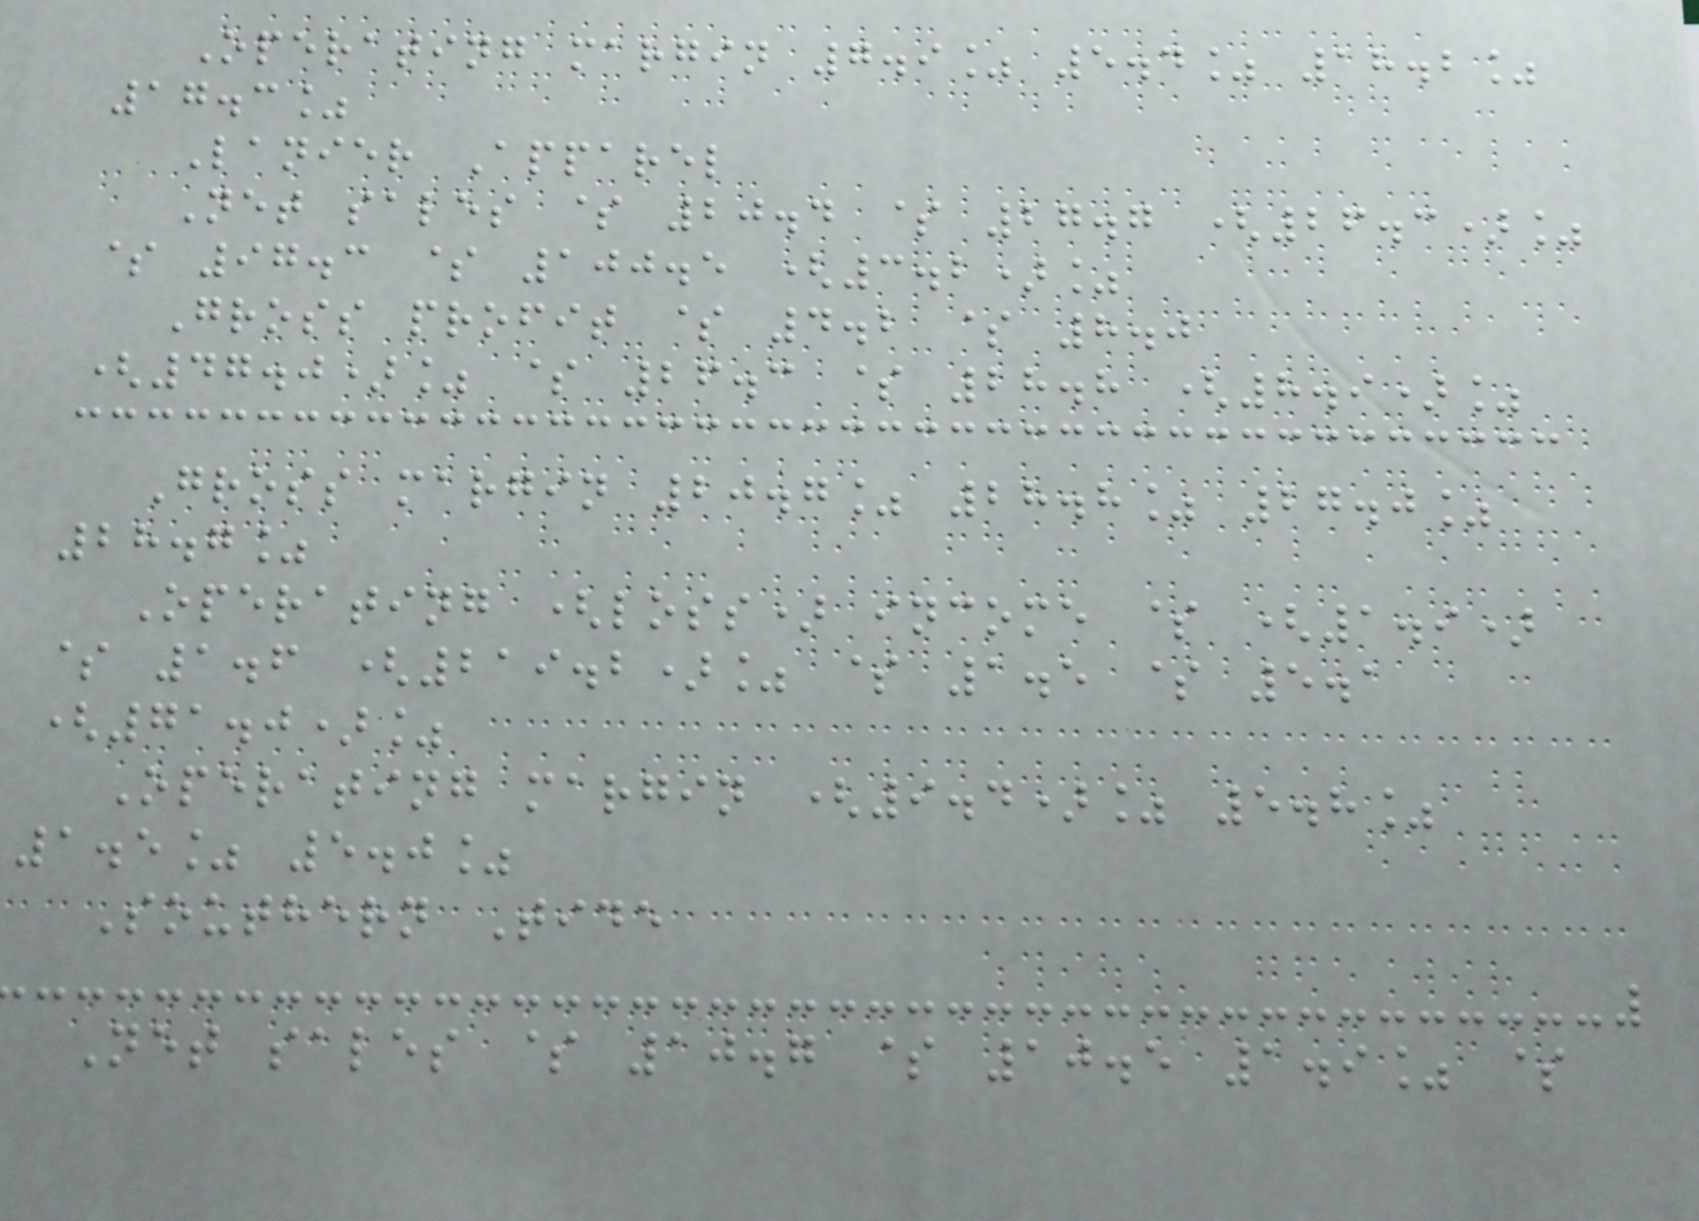Operating margin 7.9% 5.4% 18.2%
17.3%
Lanier Apparel
Net sales $ 20.4 $ 27.7 (26.3)%
$ 97.3 $ 100.5 (3.2)%
Gross profit $ 4.2 $ 8.0
(47.0)% $ 26.3 $ 28.8 (8.9)%
Gross margin 20.7% 28.8% 27.0%
28.7%
Operating (loss) income $ (1.9)
$ 1.6 (219.2)% $ 1.5 $ 5.1
(71.0)%
Operating margin (9.4)% 5.8%
1.5% 5.0%
Southern Tide
Net sales $ 10.7 $ 10.5 1.9% $
